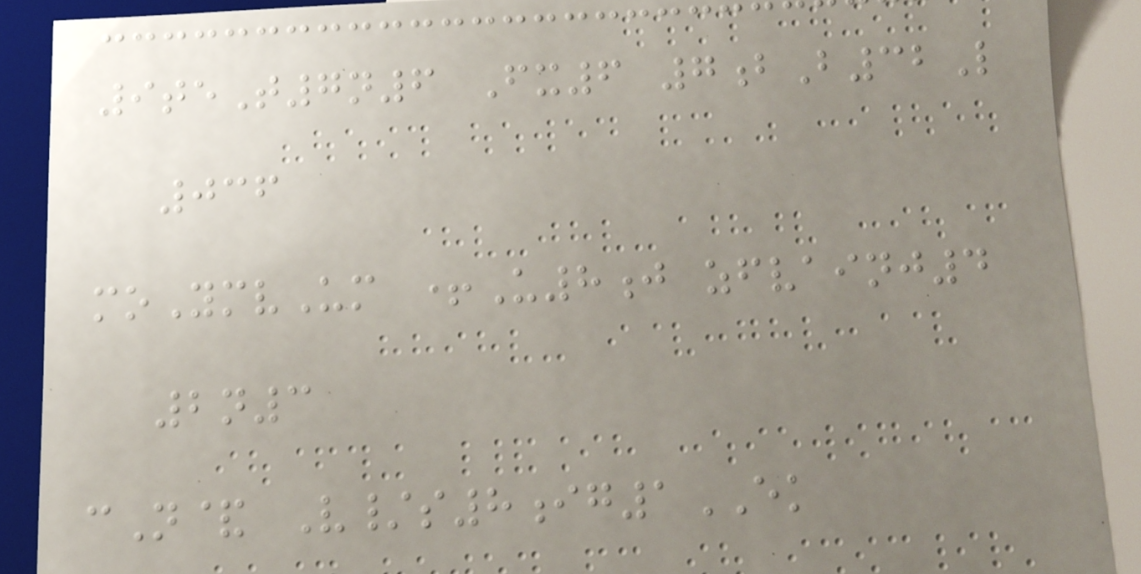9teT7n6 Fx6 7bB32L
036
moYmvUm +U8j zfvainj4
2n3
cN& V/s8ig1EK
